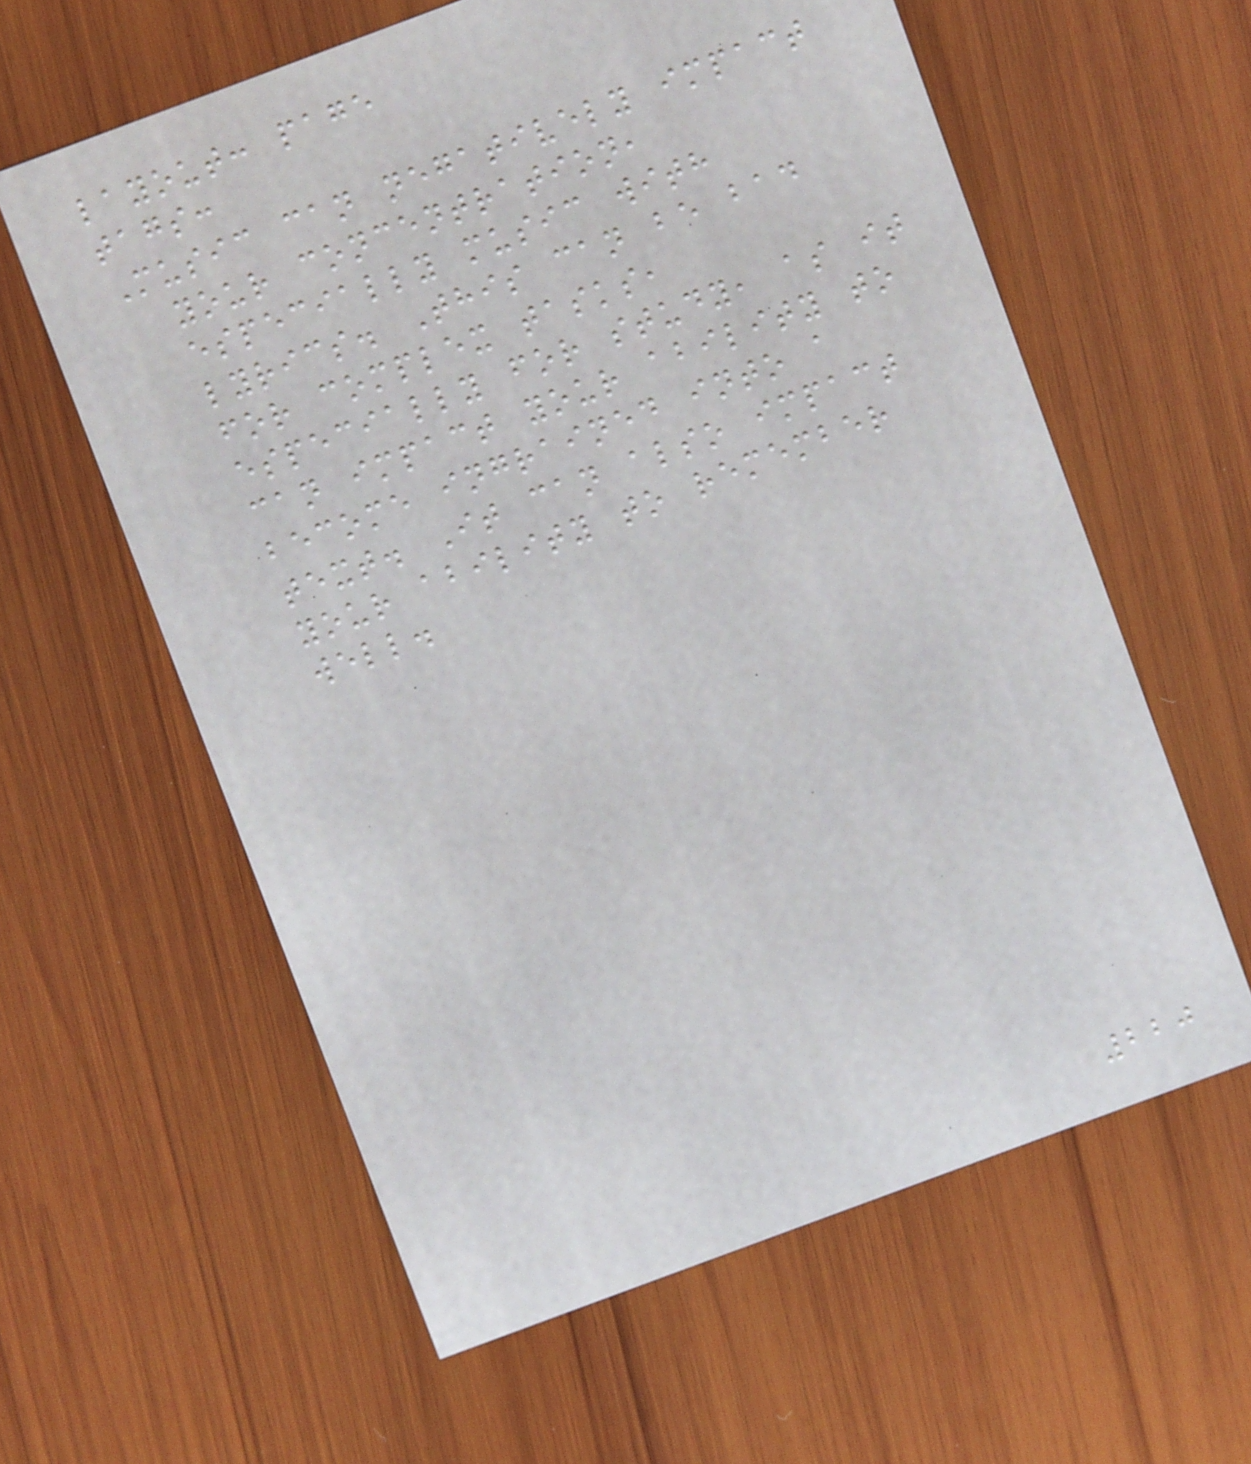layout: page
tags:
Music can negatively impact
your concentration,
especially music with
lyrics. This can be bad
for complex tasks,
especially for study, as it
can impact your ability to
become ingrained into a
text. It can also impact
your ability to remember
well.
220
